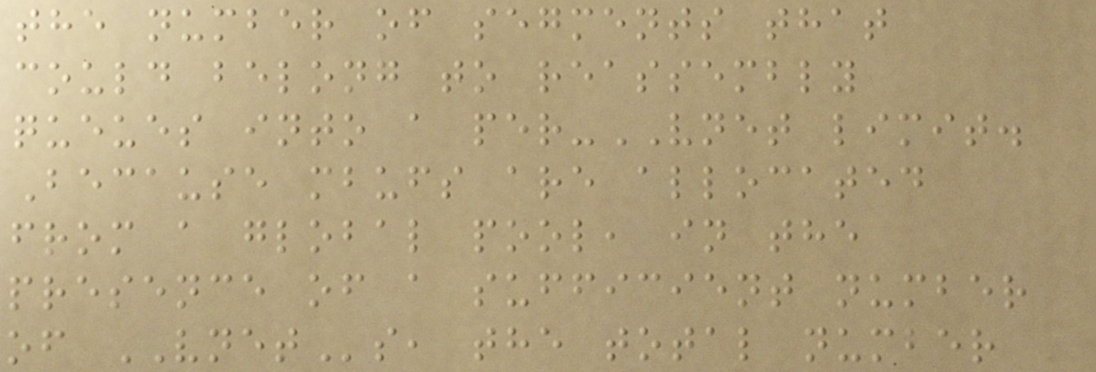the number of segments that
could belong to reassembly
queues into a per-VNET limit.
Because mbufs are allocated
from a global pool, in the
presence of a sufficient number
of VNETs, the total number
